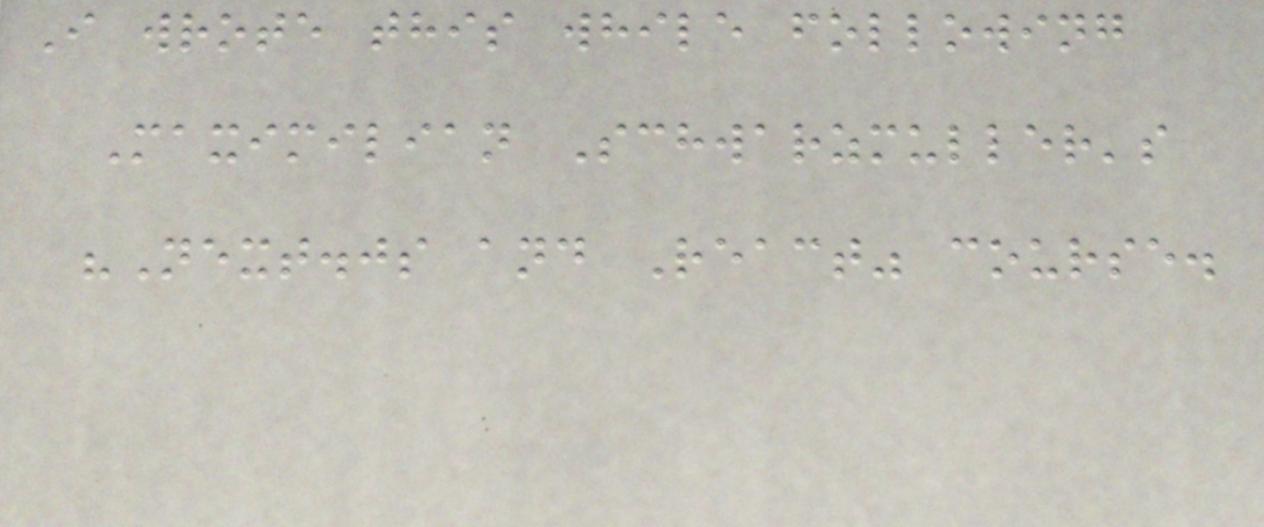I wrote this while following
Maximilian Schwarzmuller's
"Next.js and React" course.
